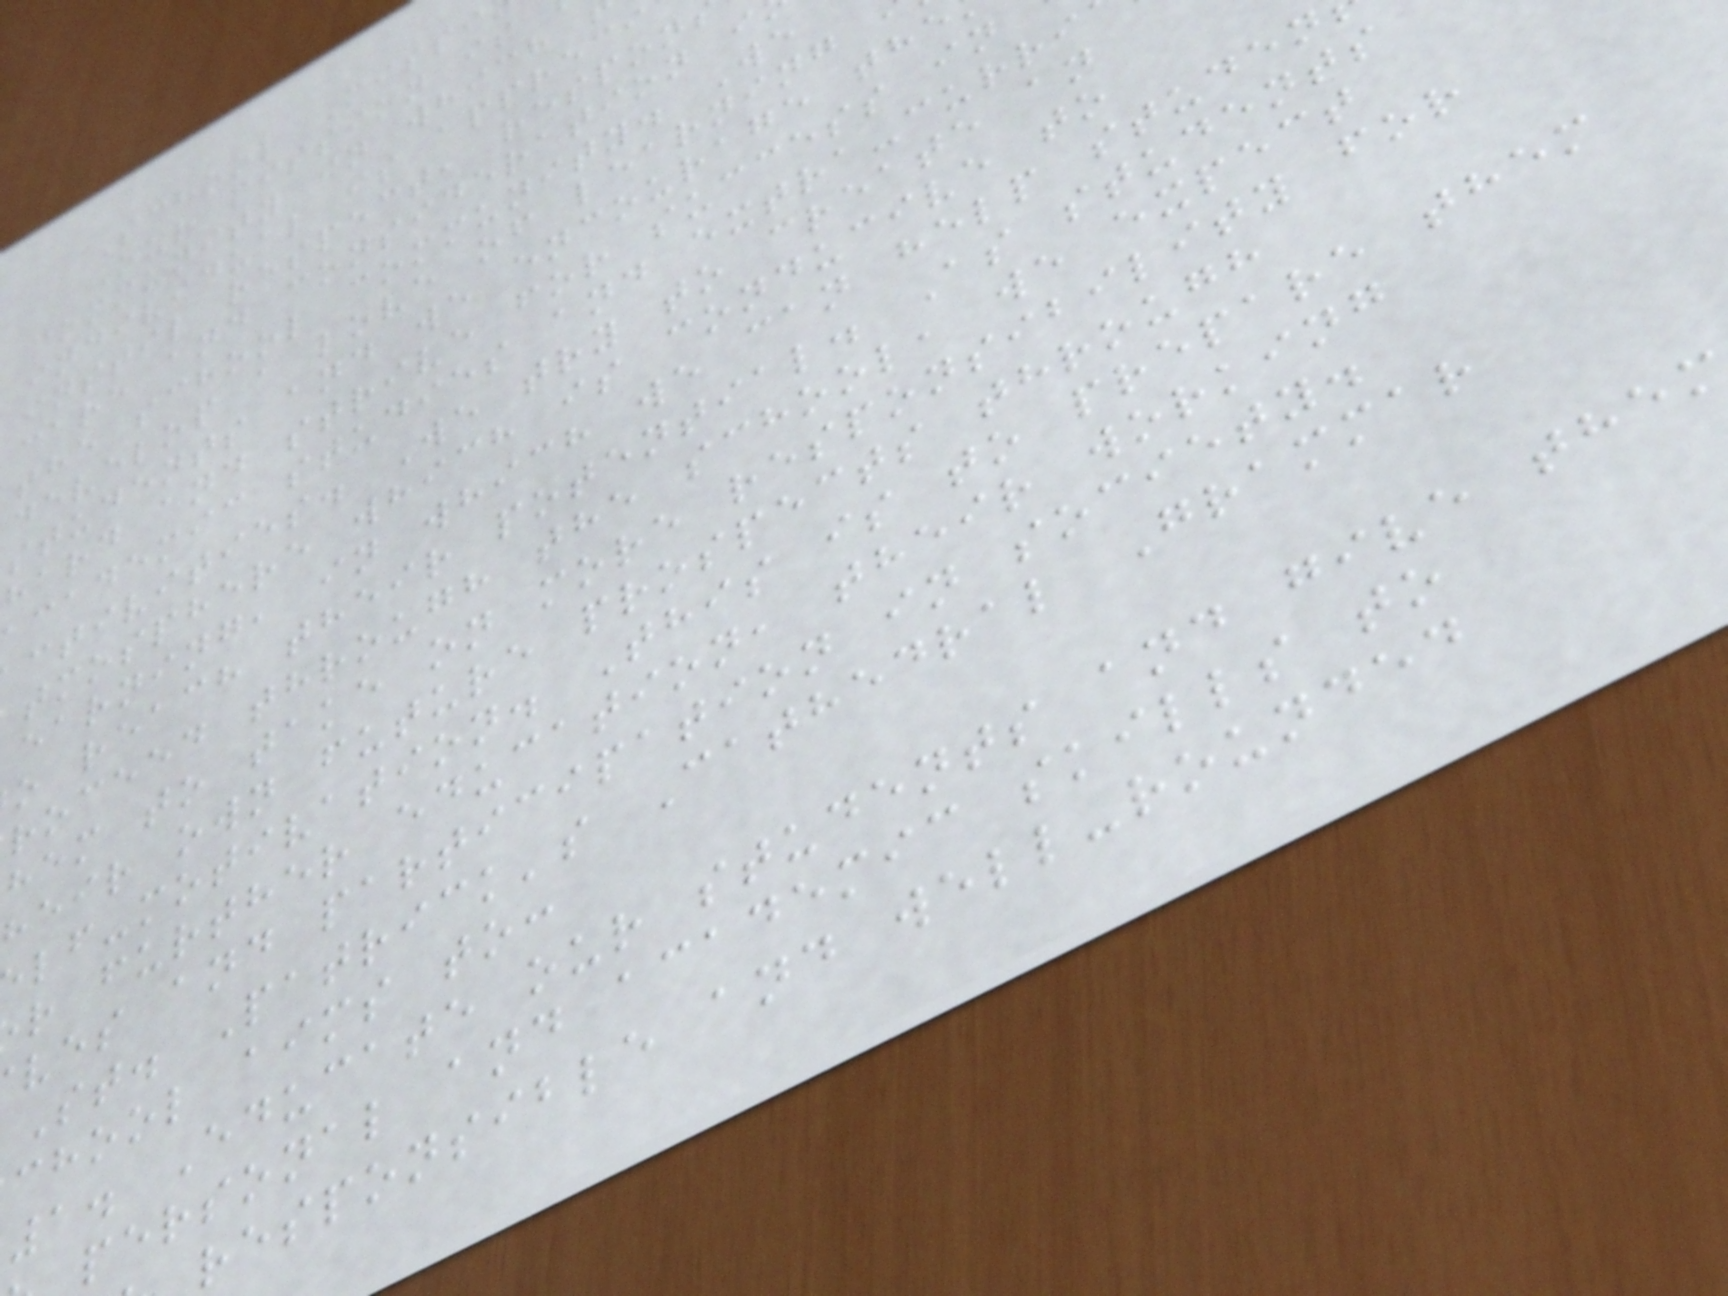School Missi
Our mission is
community in which
individual is appreci
instil respect, respon
care and consideration i
the school community. We
develop a love of learning
students and we encourage the
hard and strive for success in
cademic studies and extra-curri
ctivities. We try to create an
tmosphere which is conducive to
earning, in which we can help studen
o reach their potential. As students
roceed through the school, we expect
hem to take on more responsibility for
heir own future prospects through
lf-motivation. This is to prepare them
r further education, their working
ves and participation in society.
St. Patrick's Cathedral Grammar
chool aims to:
1. Educate our students and give them
personal and academic skills to
responsible and well-rounded
